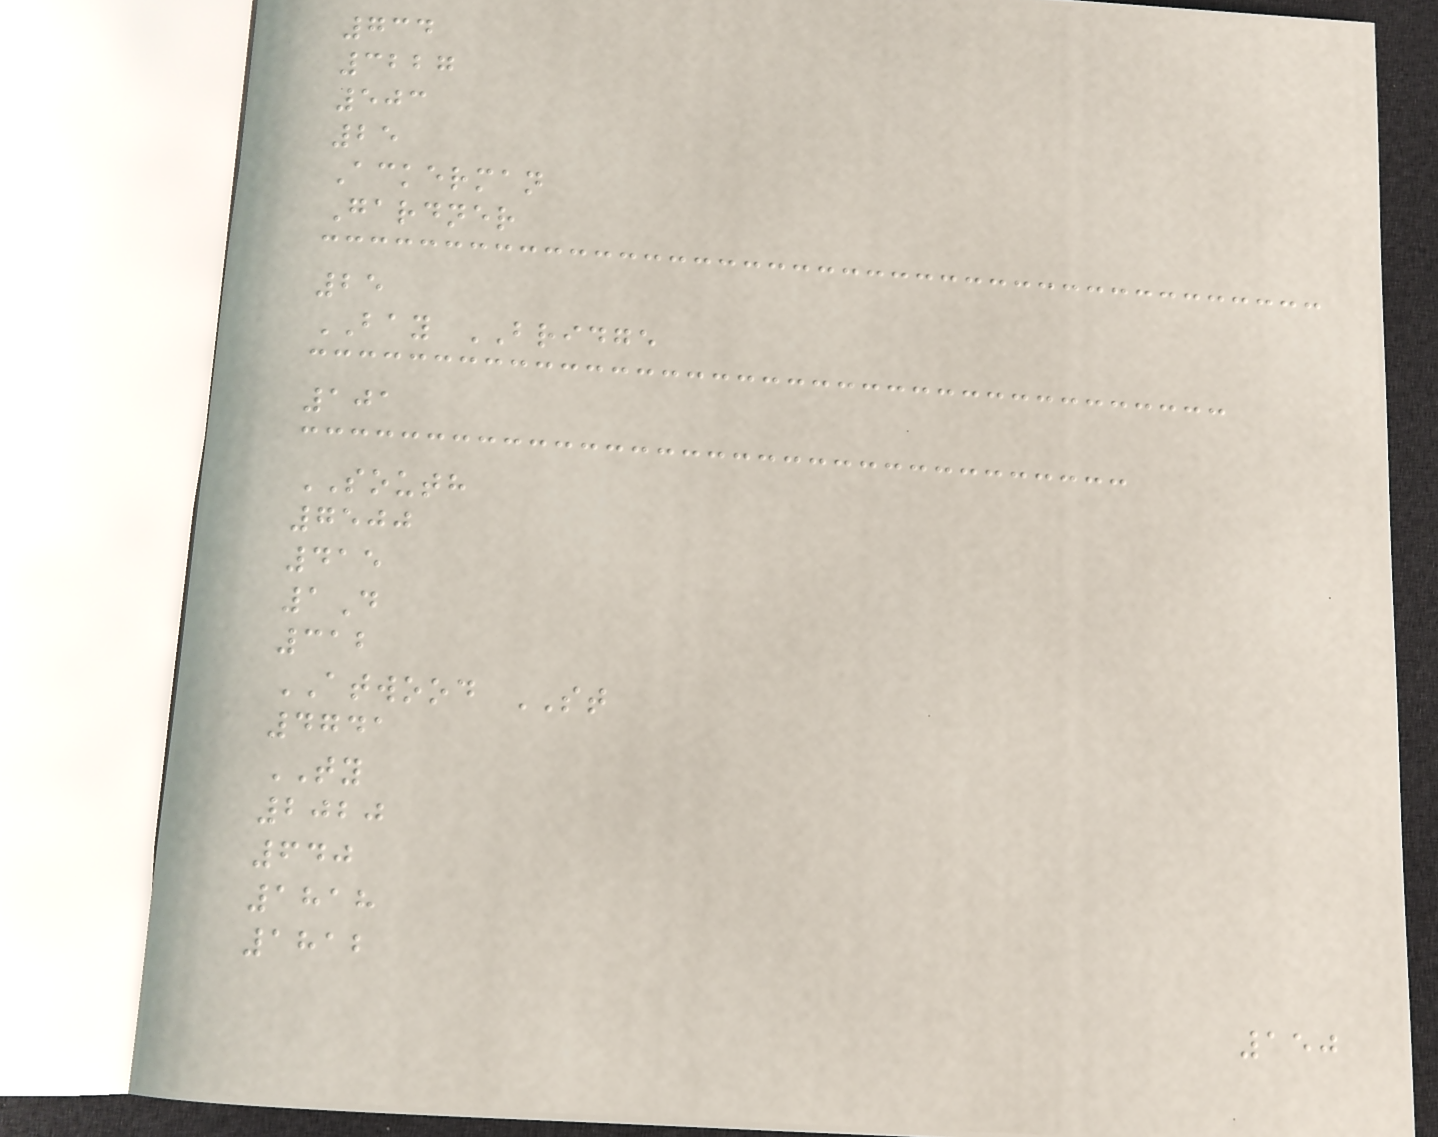734
3227
503
25
Ackerman
Gardner
25
BAY BRIDGE
101
SOUTH
7500
415
1D
312
ATWOOD ST
4741
TY
2020
640
1818
1812
150
